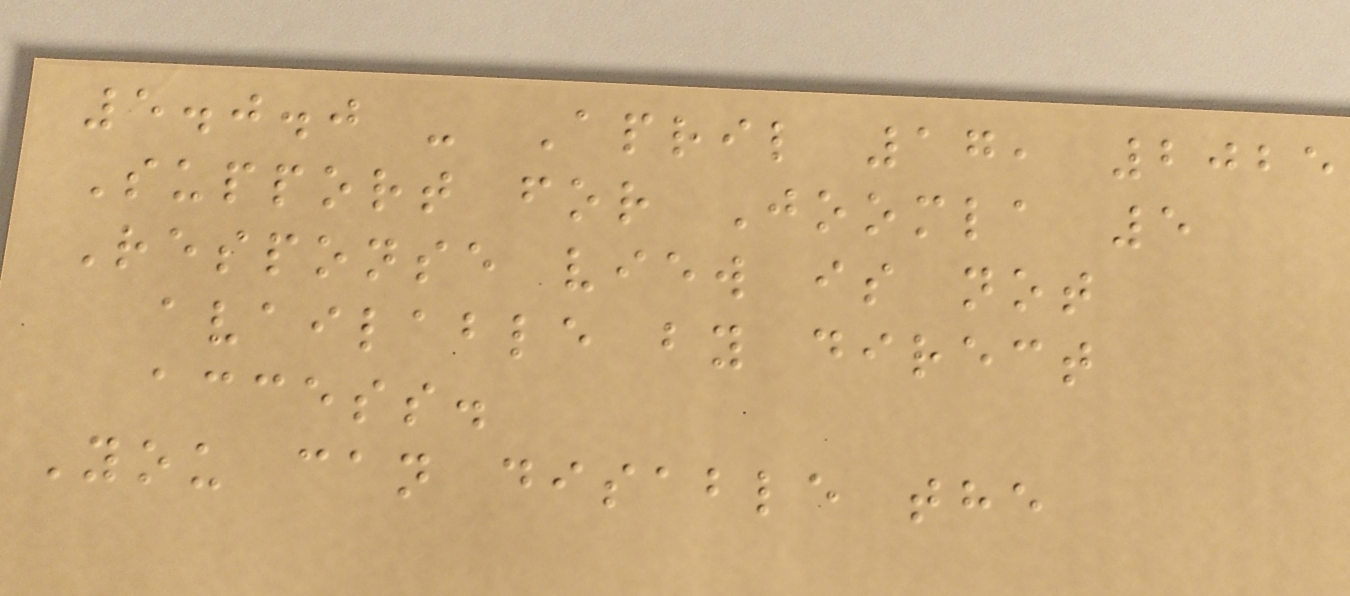5.0.0 - April 17, 2025
Support for Joomla 5
Response view is not
available by direct
access.
You can disable the
